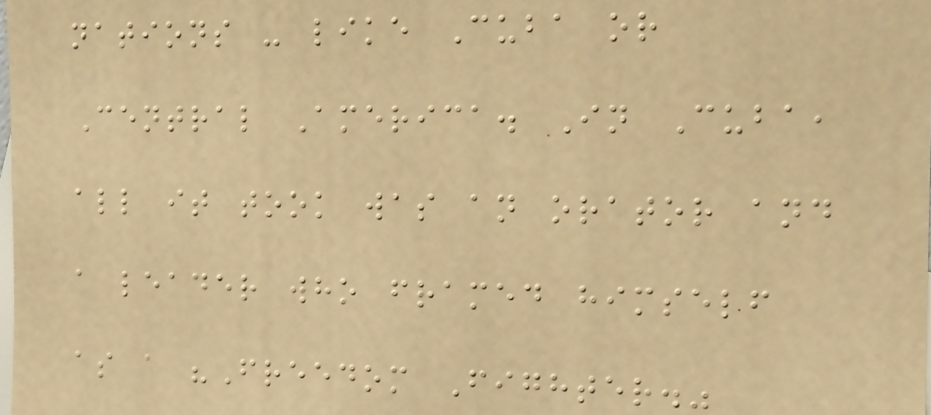nations - like Cuba or
Central America. In Cuba,
all it took was an orator and
a leader who framed himself
as a "Freedom Fighter."
